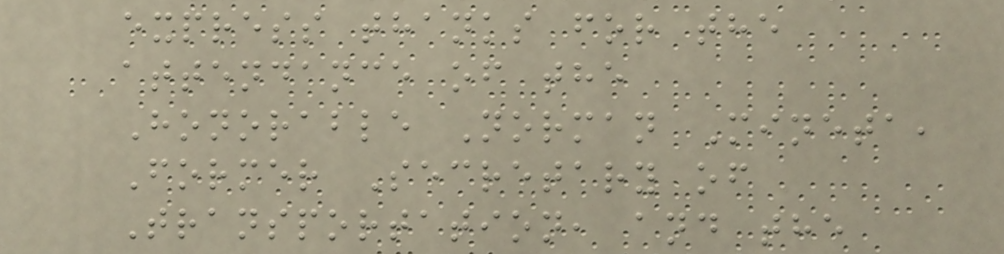express thanks for the
attendance of the
Honorable Norman Mineta,
Former Secretary of
Transportation, and the
